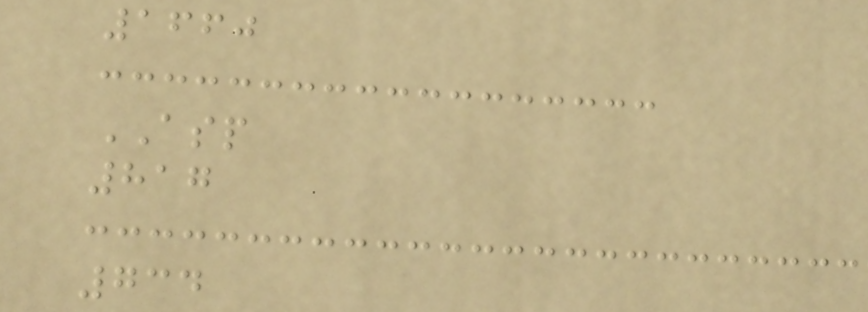1660
ASP
817
734
